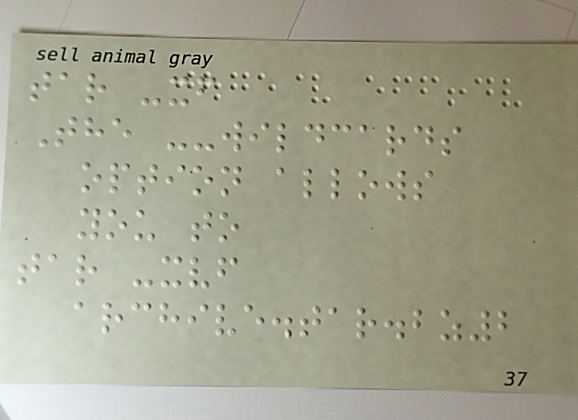tar -xf
The --wildcards
option allows
you to
tar -xvf
archive.tar.bz2
